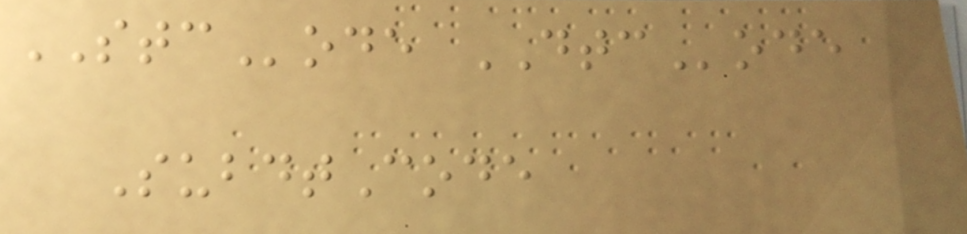STCode DTCode
SubdtCode
